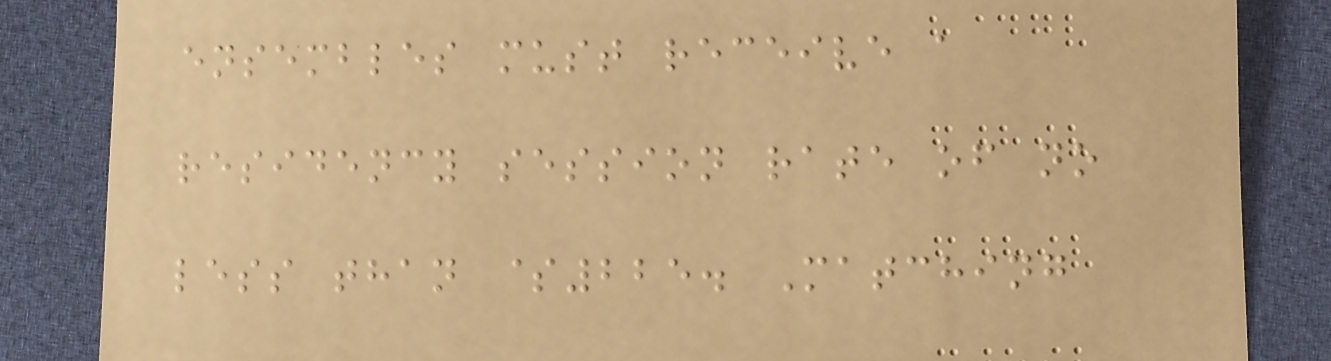ensembles must receive a
residency session rate of no
less than $225. Matching
